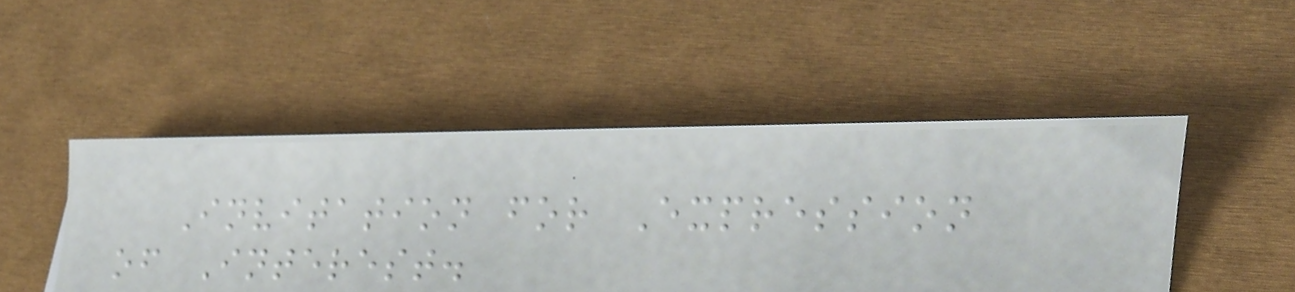Invitation for Expression
of Interest.
